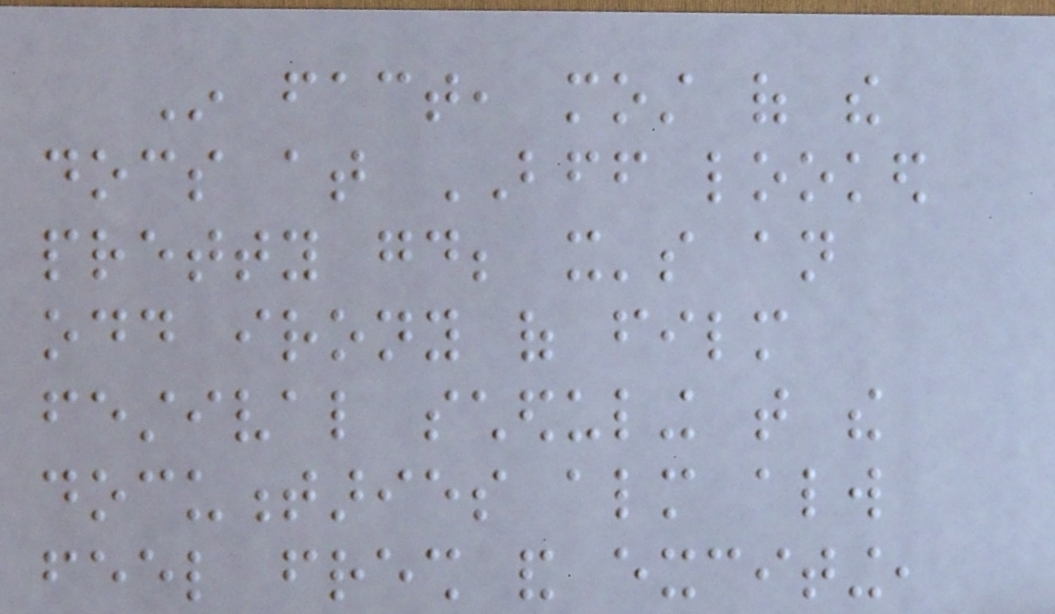In fact, most of the
docs at BFF looked
pretty good; it's an
odd irony of film
festival scheduling that the
documentaries almost always
feel fresh and exciting,
